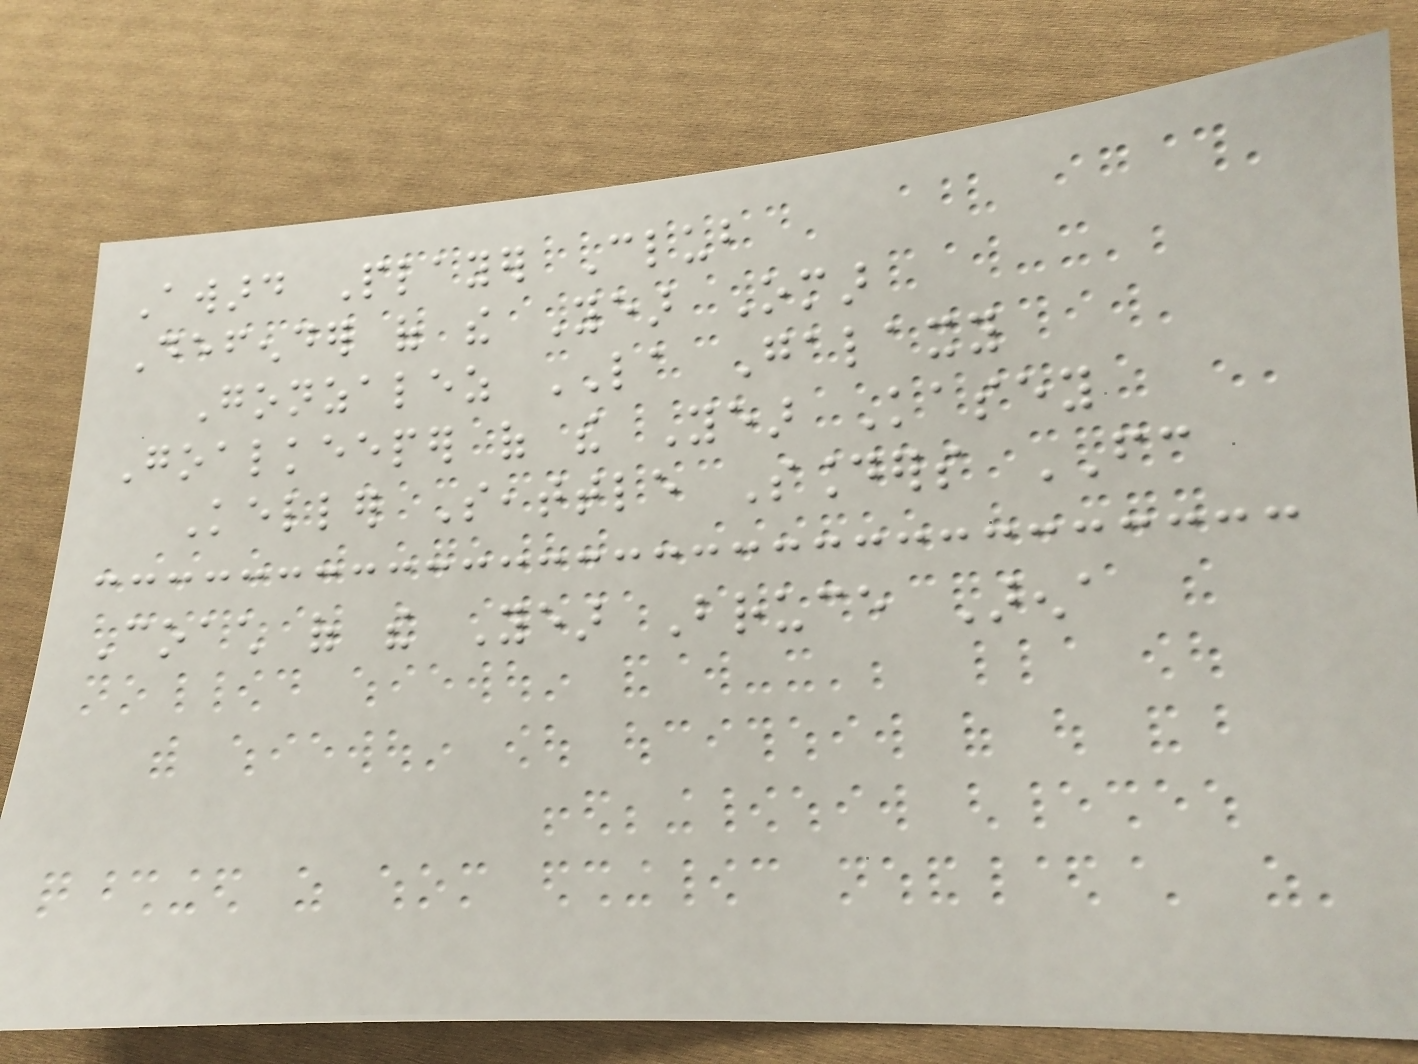Award Player Club
Defender of the Year Omar
Gonzalez LA Galaxy
Goalkeeper of the Year Kasey
Keller Seattle Sounders FC
Coach of the Year Bruce Arena
